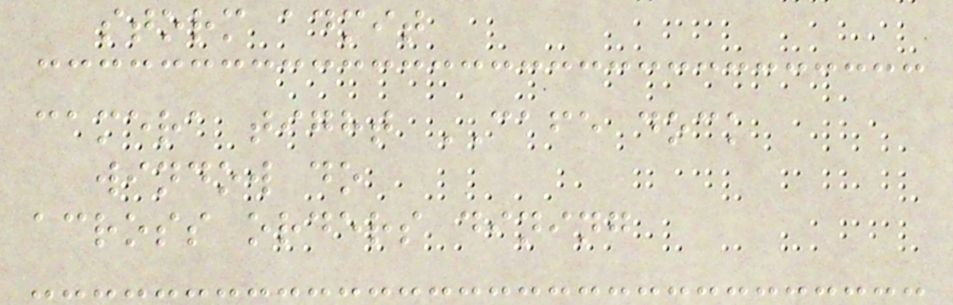storm admit
camera tight CAFE dock
window do
across orders dining
